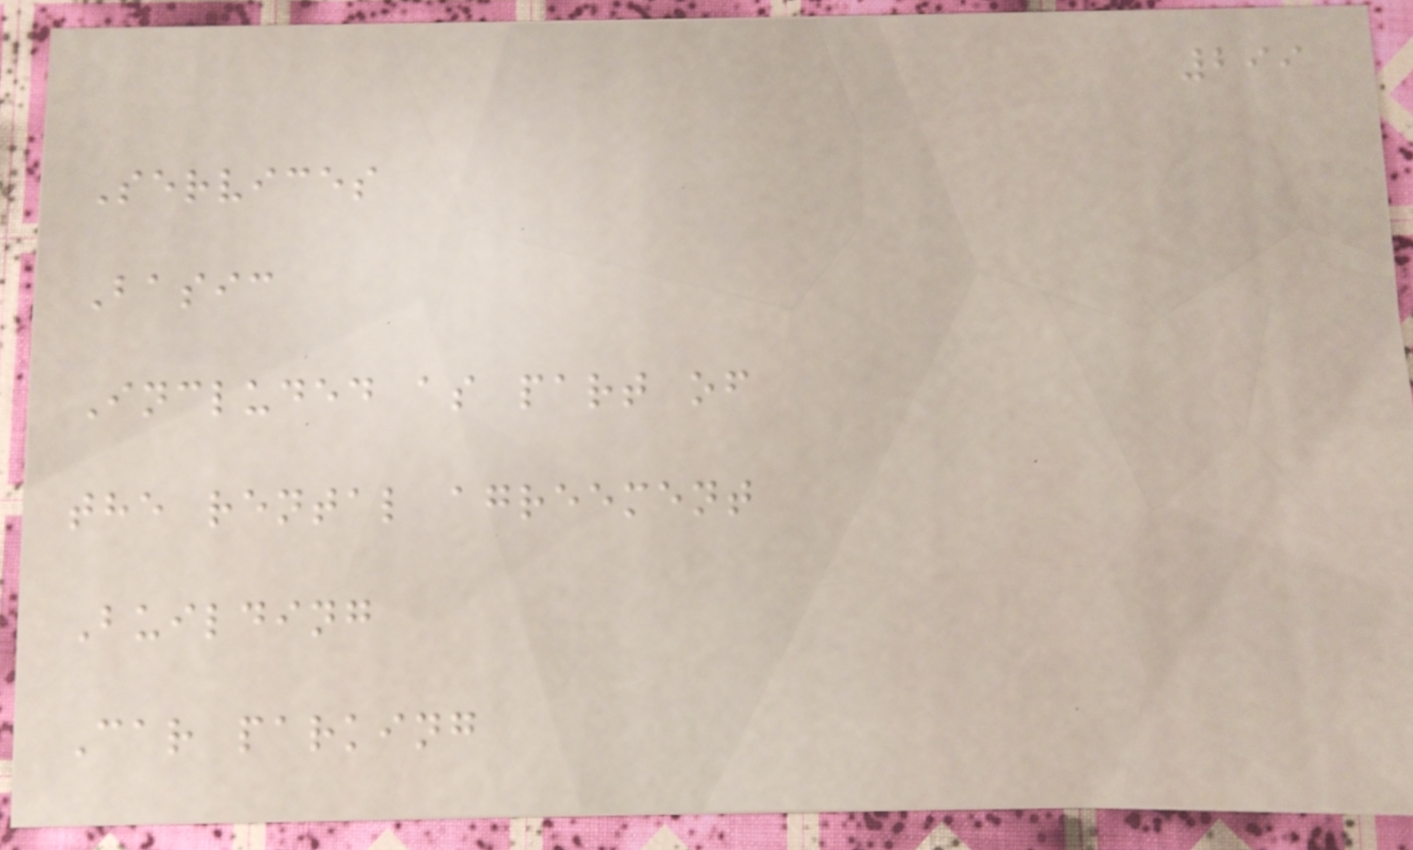299
Services
Basic
Included as part of
the rental agreement
Building
Car parking
